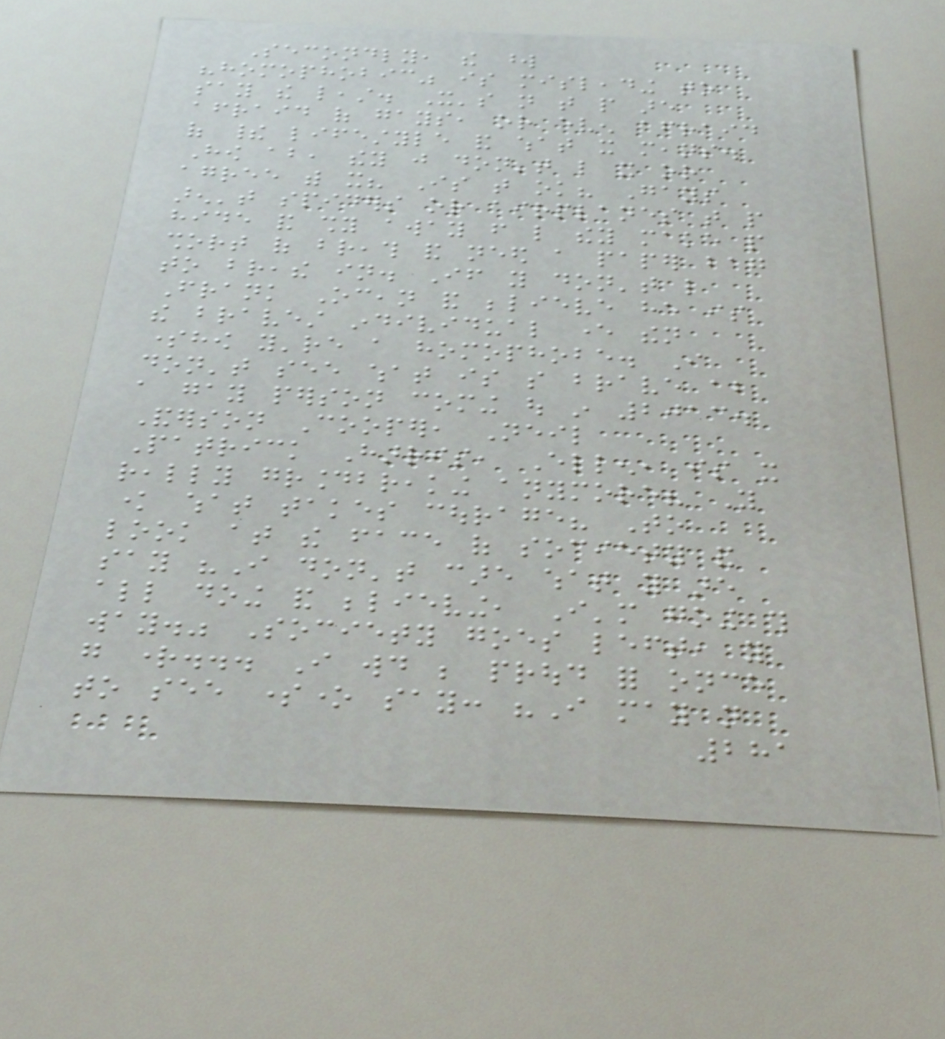Secondly, the word
"homophobic" is misleading to
say the least. It's not that people are
afraid of gays, or even afraid
of their lifestyle and what it means.
How about, they just don't like it or
agree with it? Is that ok? Gays
aren't spiders or airplanes that people
hide and shy away from like they make people
short of breath and need a paper bag
to breathe in. If you don't like
Frank Ocean and believe he is
the bravest individual ever then
somehow you're a homophobe. I
don't see what is so brave about
a gay person coming out in 2013.
Anderson Cooper, Neil
Patrick Harris, Ellen, is it
really groundbreaking anymore? You
know what takes courage? To
look at the face of society and
say "I don't care what you are
all doing and believing, I'm going this
way." Society goes left, you
go right... I would be proud for once
to see someone say: "I may not
281
